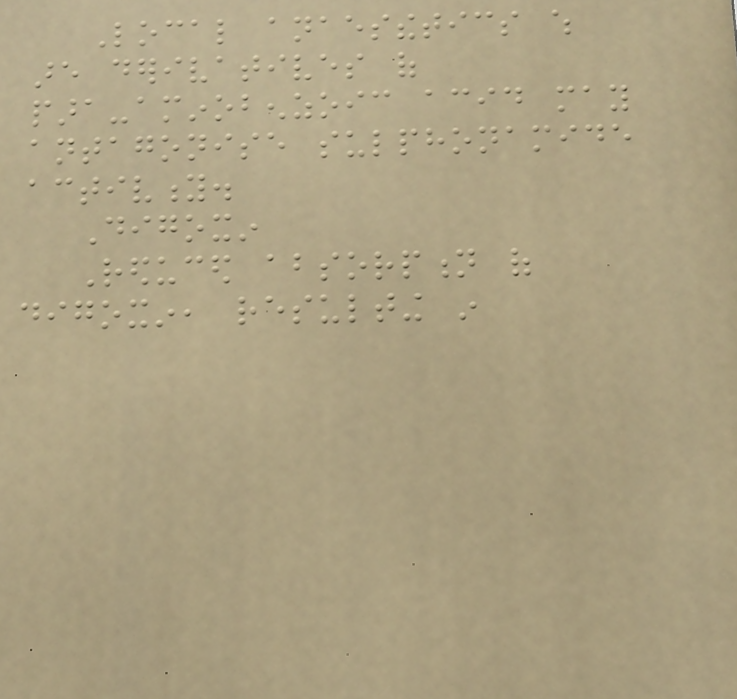Local anaesthetics which
are derivatives of
para-aminobenzoic acid may
antagonise sulphonamide
activity.
Digoxin
Reduced absorption of
digoxin, resulting in
